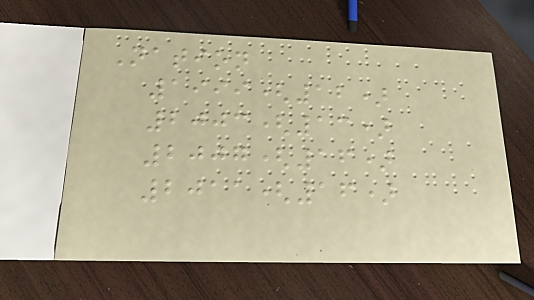Nation
1999(12)
2003(13)
2007(16)
2011(16)
